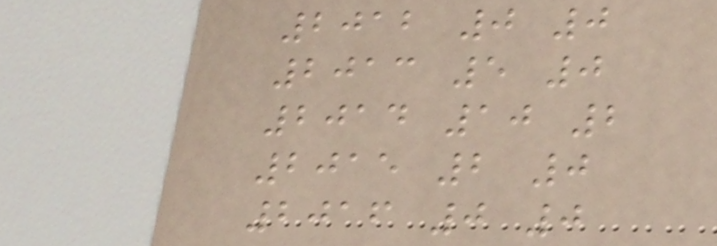2012 0 0
2013 5 0
2014 10 2
2015 2 0
2016 0 0
